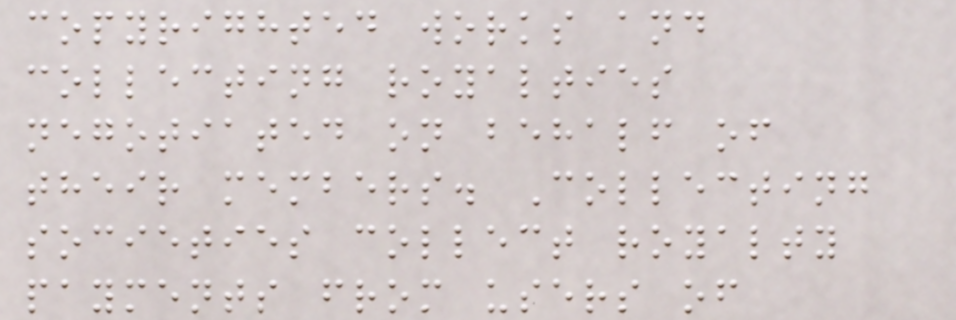copyrighted works and
collecting royalties
negotiated on behalf of
their members. Collecting
societies collect royalty
payments from users of
